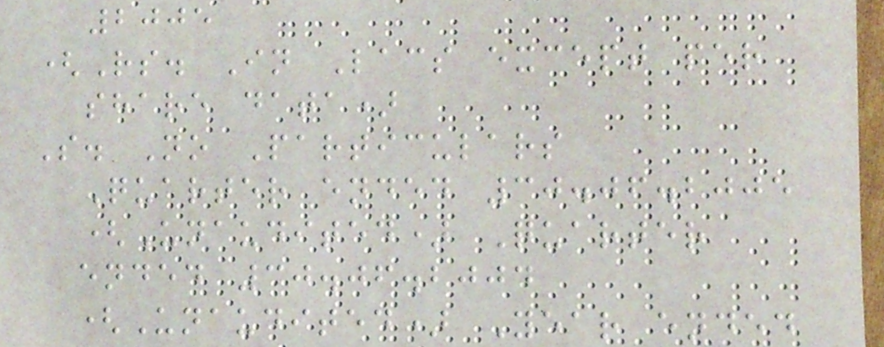2005
(Rs. In Lacs except per
share data)
S. No Particulars
Quarter ended 30.06.2005
(Unaudited) Quarter
ended 30.06.2004
(Unaudited) Year ended
